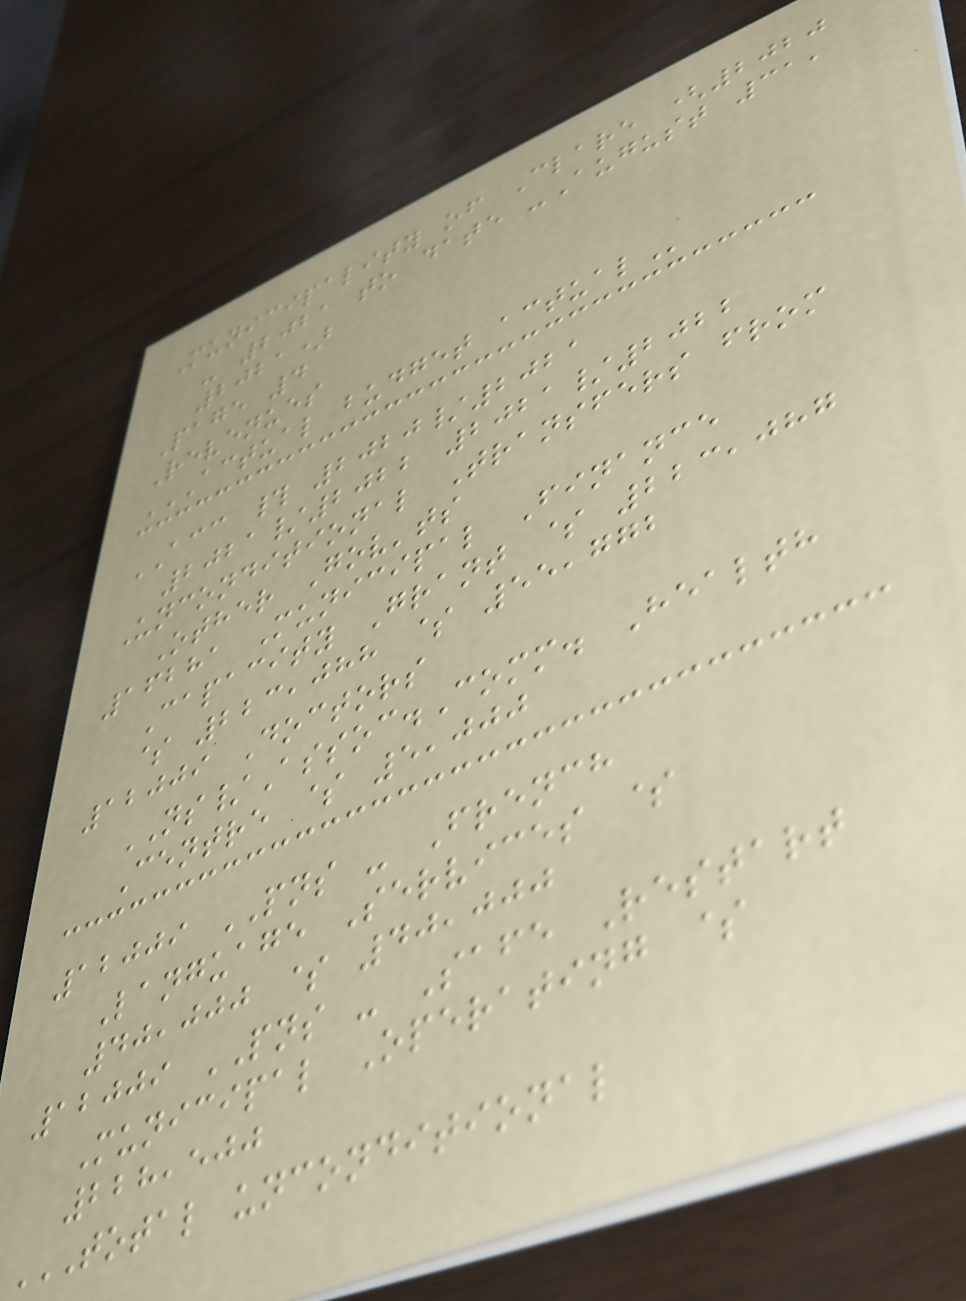Municipality of Clare (2020
- 2021 to date -August 31,
2021)
Page 4
Revenues
ACTUAL BUDGET ACTUAL
ACC # 2020/2021
2021/2022 2021/2022
Unconditional Transfers from
Other Gov'ts
16281 Municipal Finance
Capacity Grant $ 223,087
$ 223,088 $ 55,772
12009 Doctors
NS/Assoc.Comm. Health
Centre $ 5,000
12009 PNS - French
Language Services $
40,000 $ 40,000
12009 PNS - Safe Restart
Municipal Operating $
228,500
TOTAL UNCONDITIONAL
